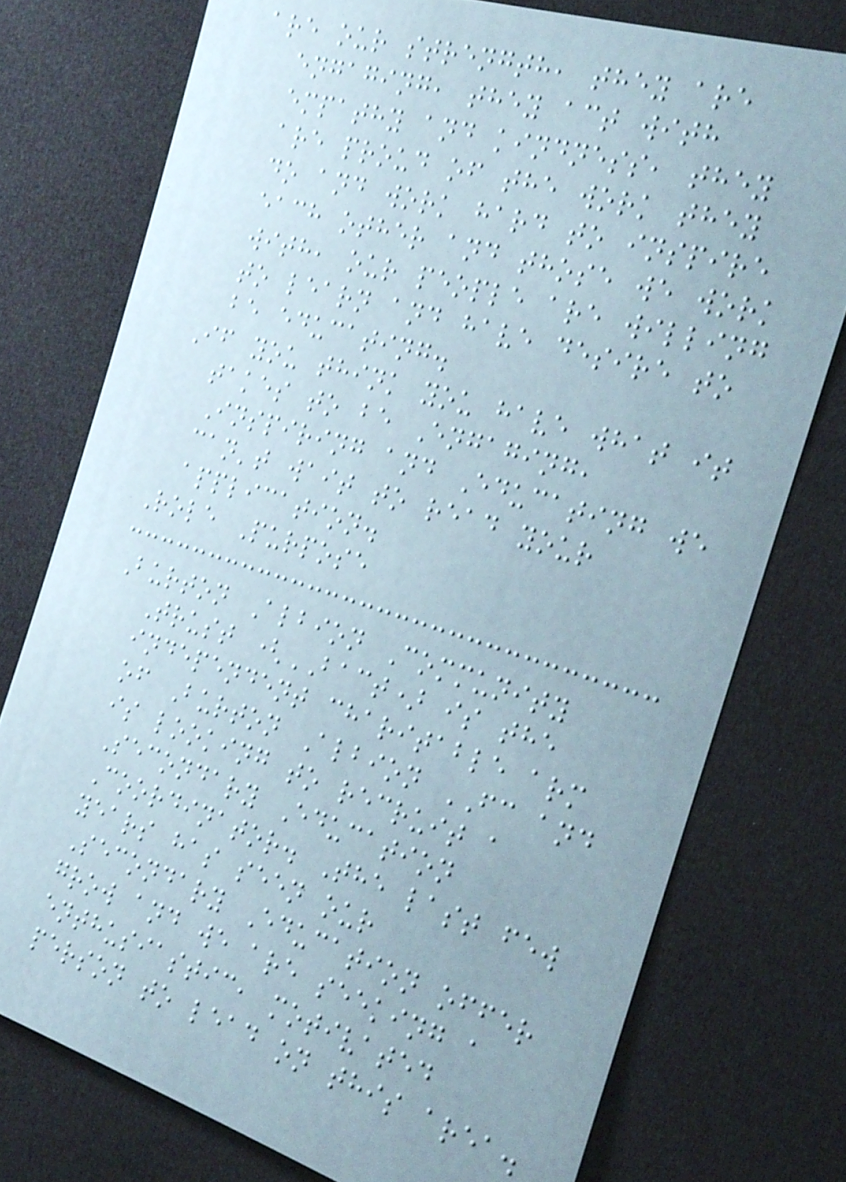are our strength, they are
engaging, they act with
empathy and kindness, they
are proud of the work they
do and work hard to inspire
each other and those we work
with, our people are willing
to learn and have desire to
be educating.
If you think you have what it
takes to be Engaging,
Inspiring and Educating we
can't wait to read your
application.
Role Purpose
Burton Albion Community
Trust (BACT) is the
independent charitable arm
of Burton Albion FC and
is looking to recruit a
Secondary Education
Coordinator. The last few
years has seen our
Secondary Education offer
grow and we are seeking a
enthusiastic, motivated
person to lead on this area.
